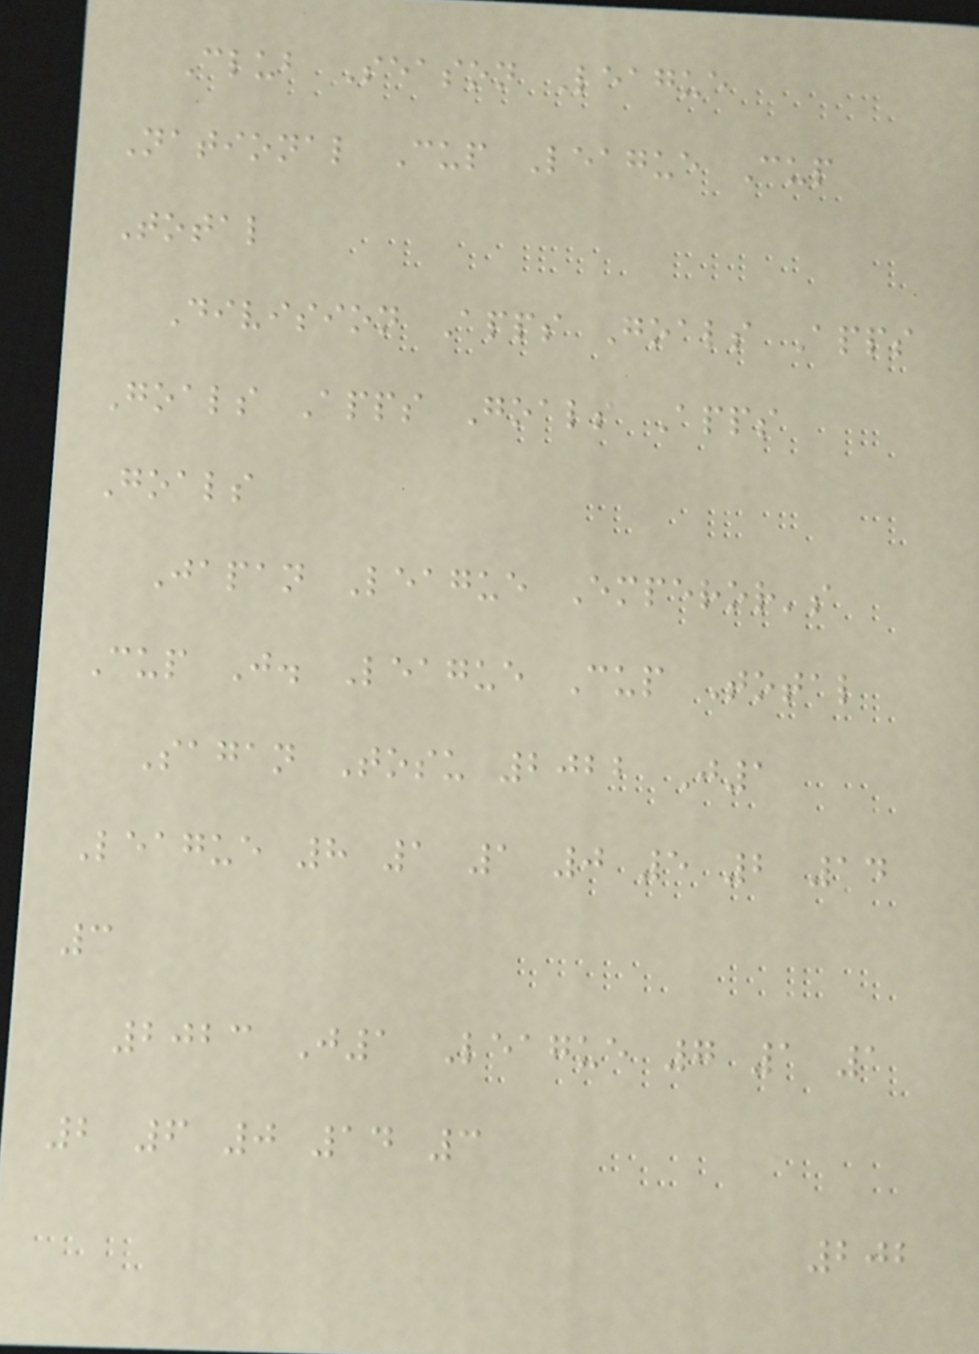Club Season League
National Cup League Cup
Total
Division Apps Goals Apps
Goals Apps Goals Apps
Goals
Japan League Emperor's
Cup J. League Cup Total
Sagan Tosu 2022 J1
League 8 1 1 0 5 2 14
3
2023 J1 League 7 1 1
2 6 0 14 3
202
